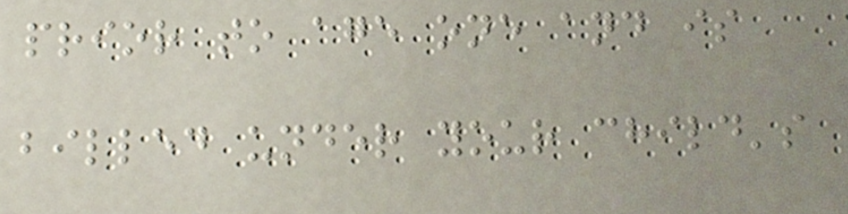prior to age one and is
billed under your child's
